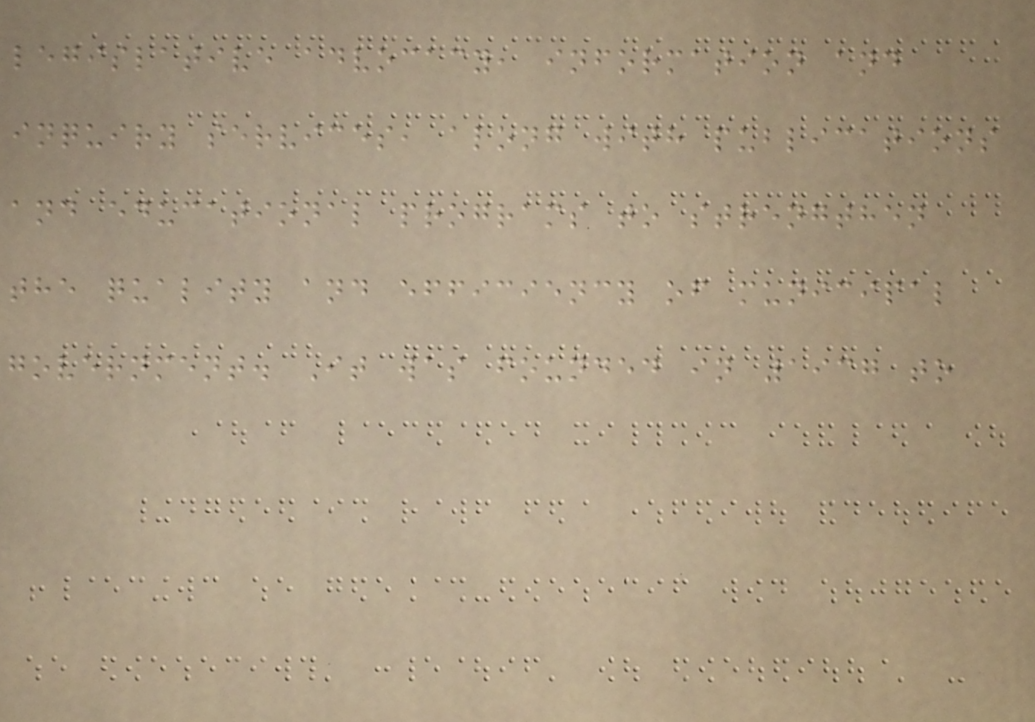legislative advocacy, information and
inquiry services, along with publications
and educational programs to strengthen
the quality and efficiency of municipal
government. It was founded in 1937 to
